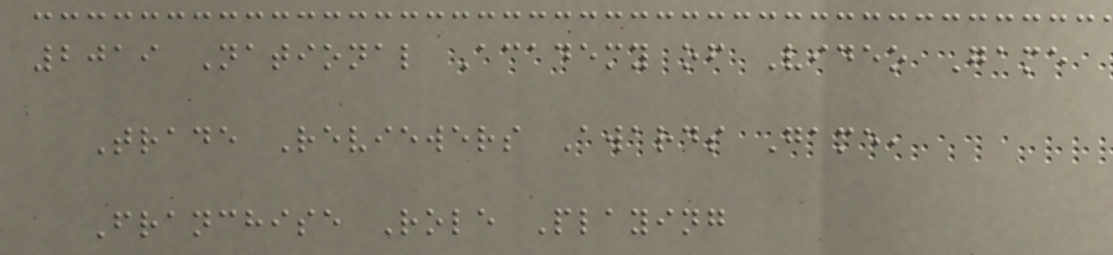2019 National Academy of Video Game
Trade Reviewers Awards Game,
Franchise Role Playing
